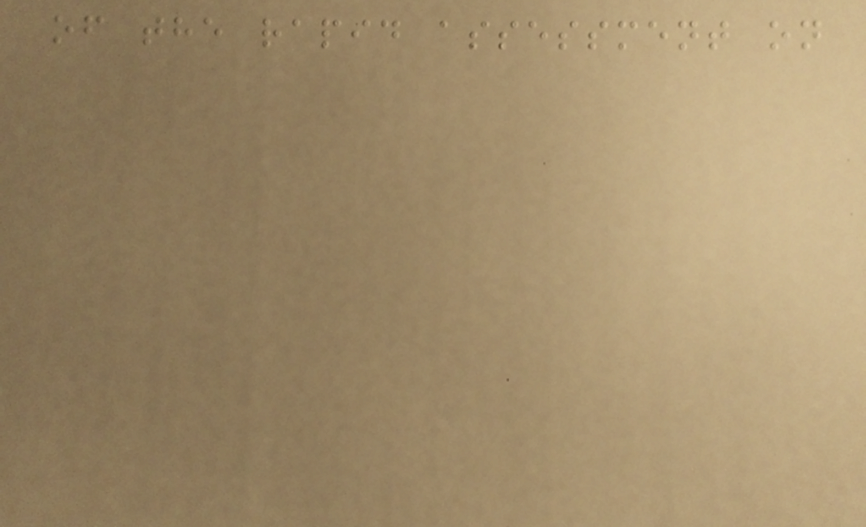of the rapid assessment on
